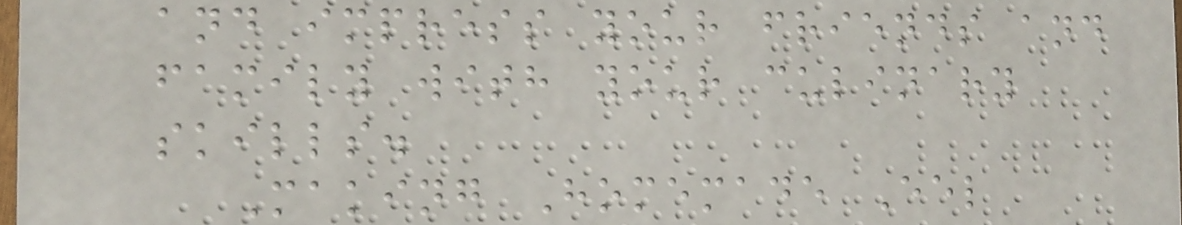and impress your friends and
family with your culinary
skills.
Making Homemade Eel
